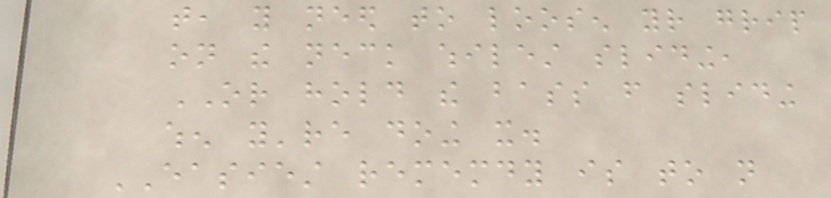that, you need to loosen your grip
on the neck whilest sliding,
OR hold the bass from sliding
when you're doing it.
EASIEST rememdy is to not
